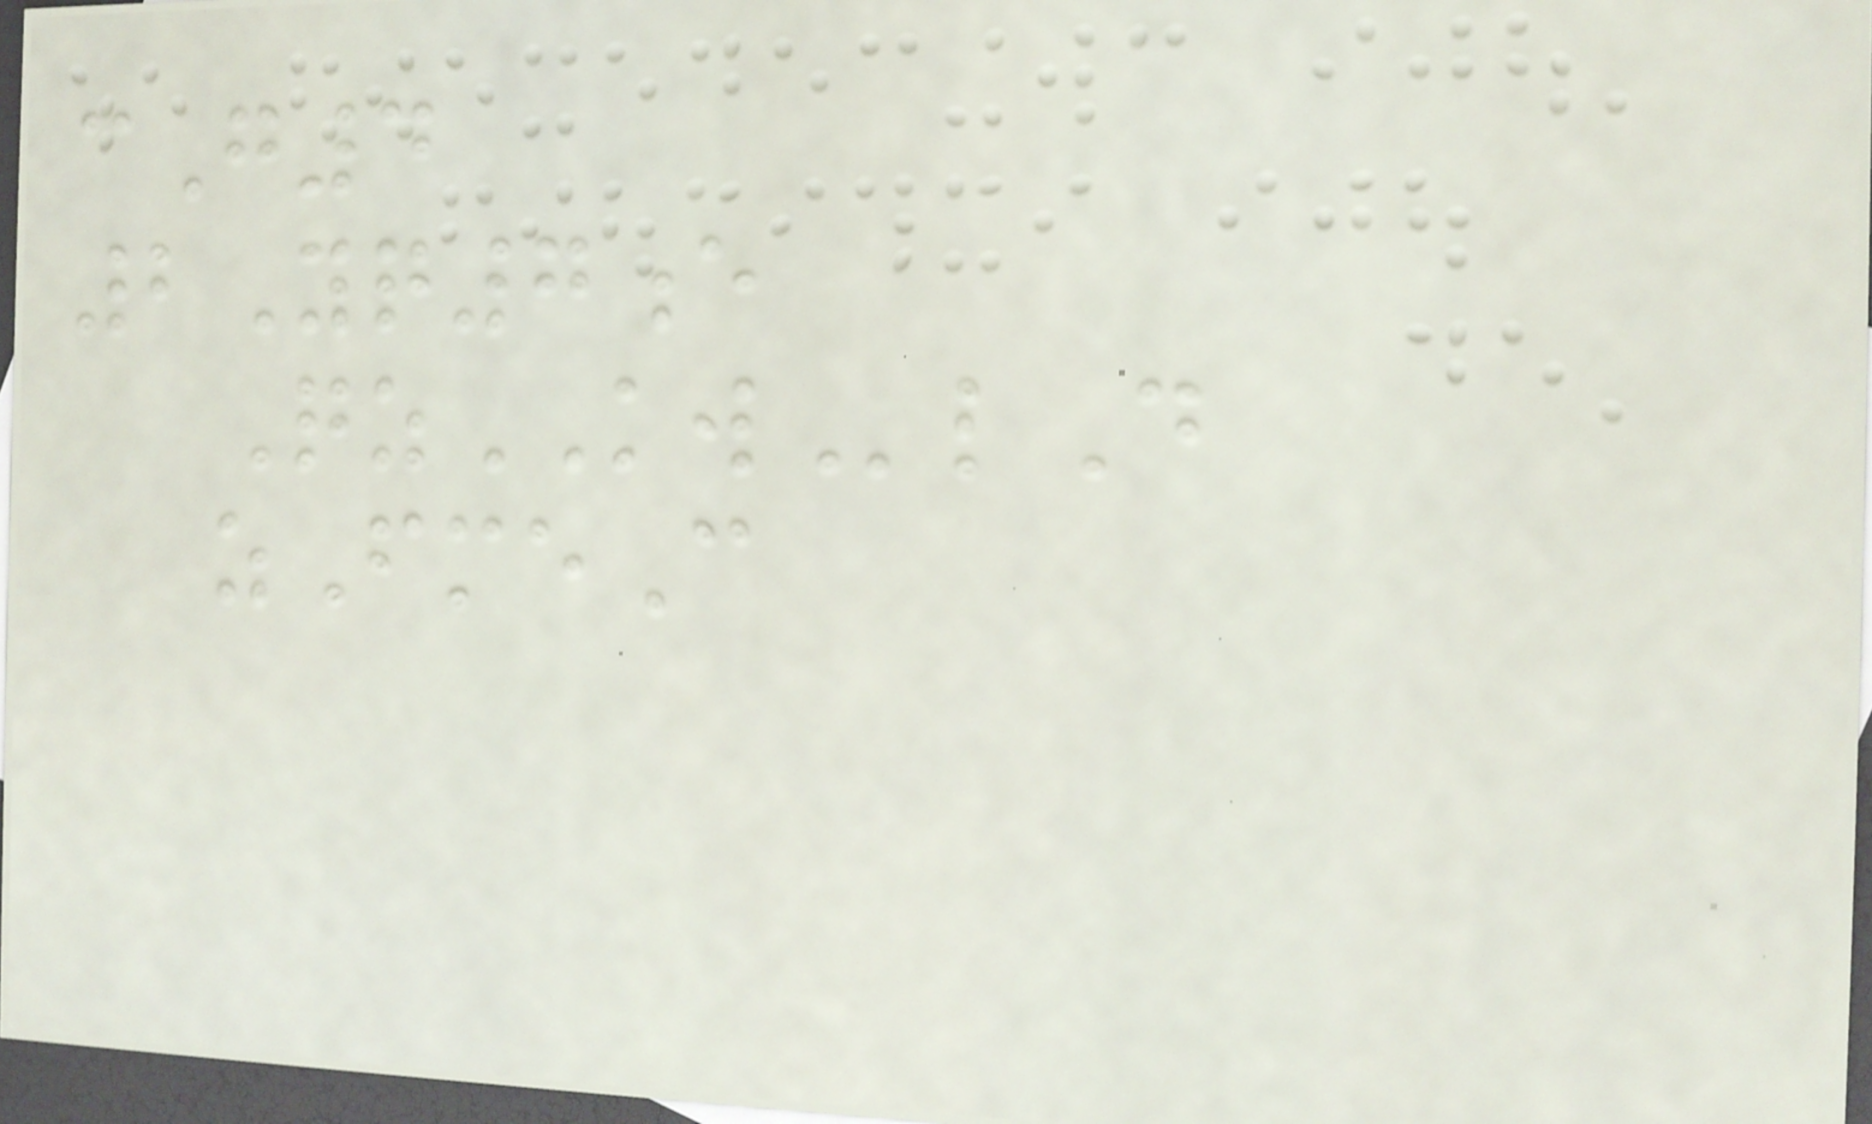cG4
2Yq7e
QzKWlD
zFmeC
